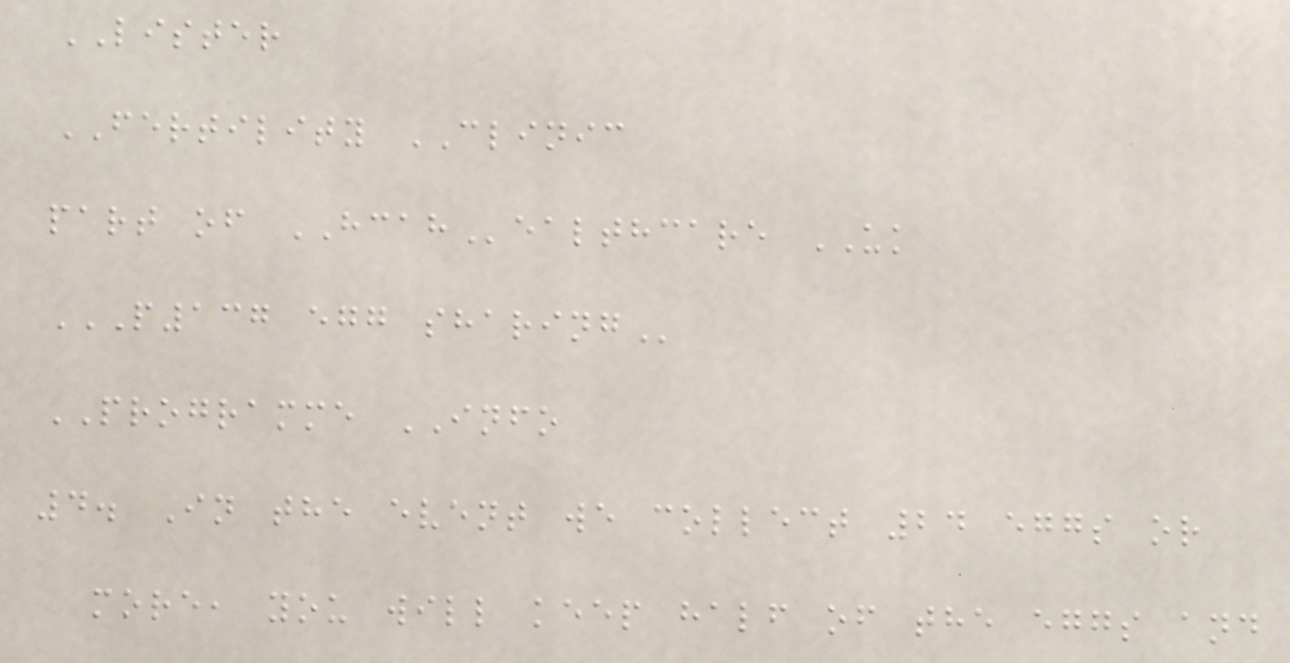LISTER
FERTILITY CLINIC
part of HCAHealthcare UK
P137 EGG SHARING
PROGRAMME INFO
4. In the event we collect 24 eggs or
more, you will keep half of the eggs and
